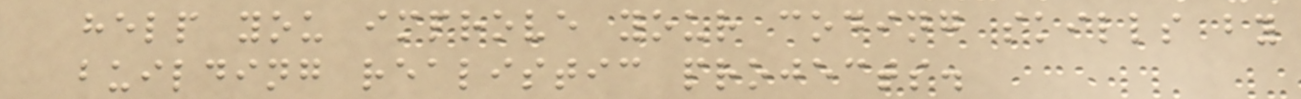help you improve your coding skills by
building realistic projects.
